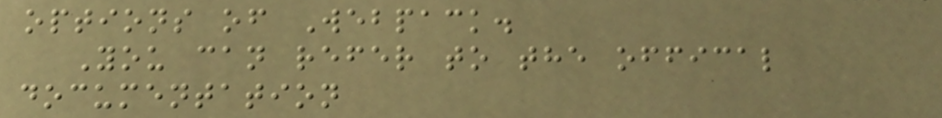options of Webpack.
You can refer to the offical
documentation
